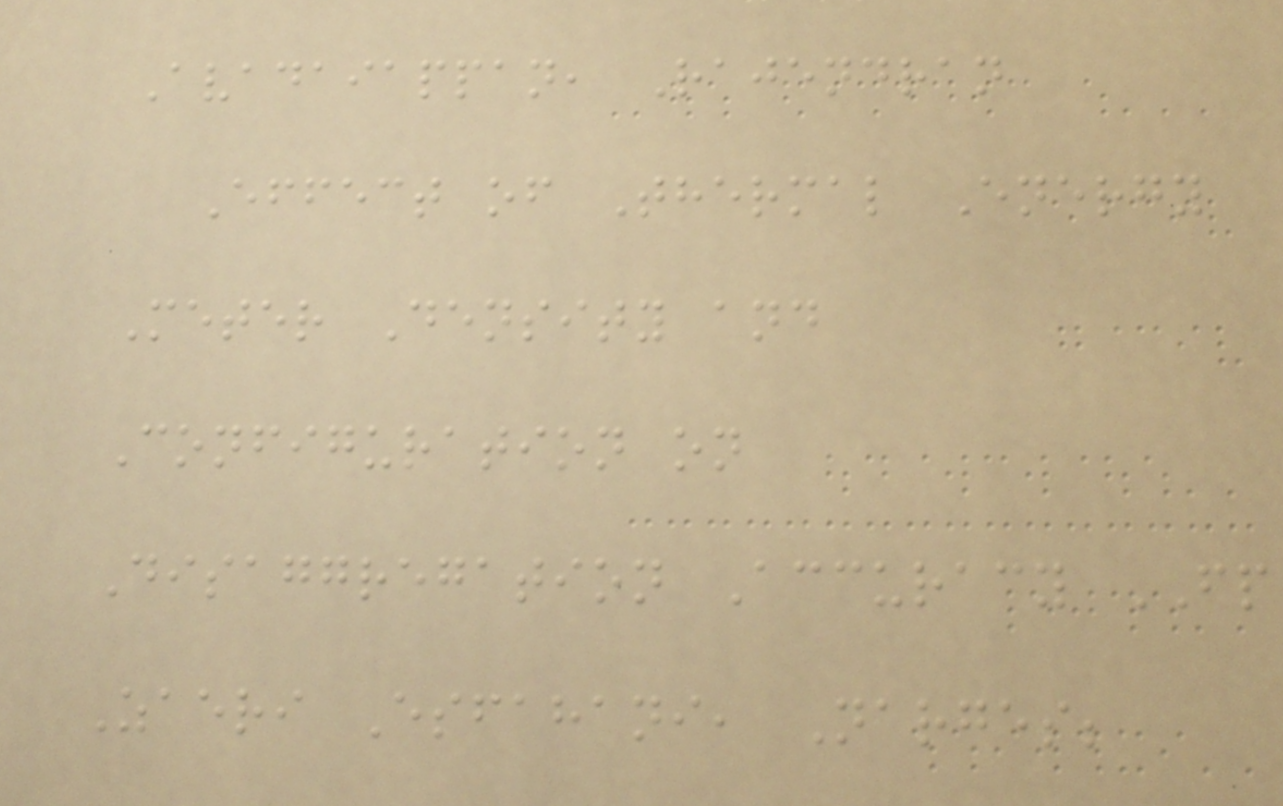Avadaiappan, Rajendran
Effect of Thermal Energy
Meter Density and
Configuration on
Disaggregation Accuracy FP
Zaeri Esfahani, Narges;
